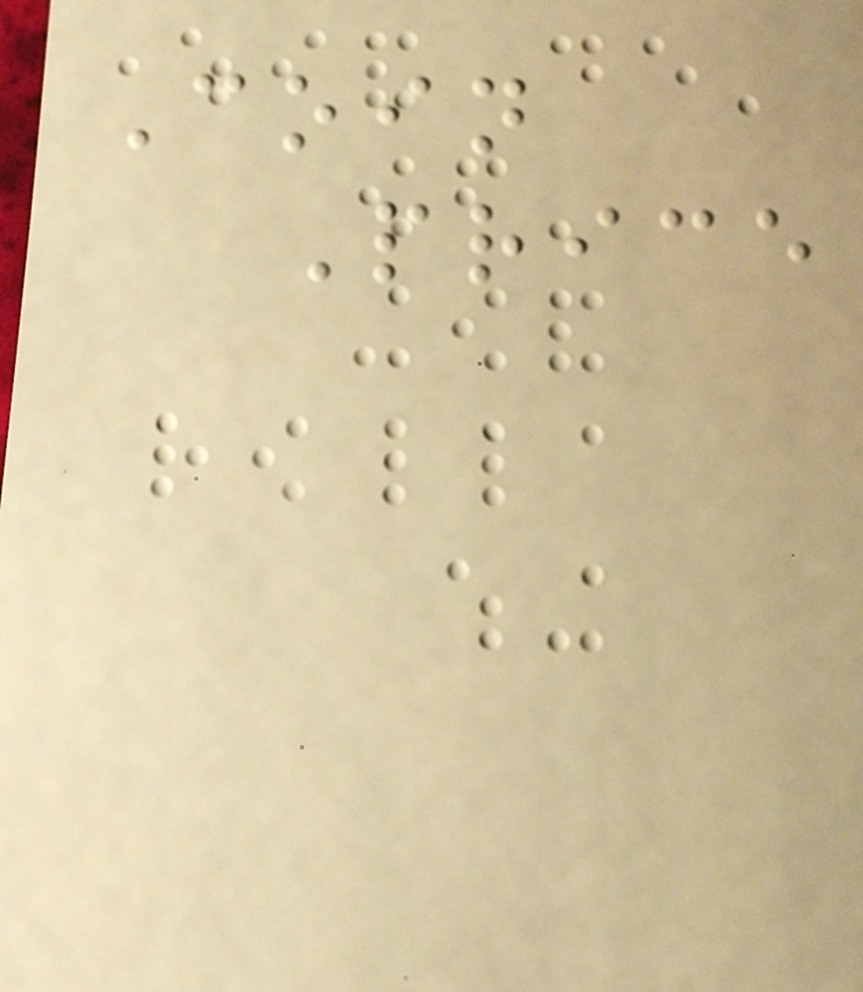Coin
Price
